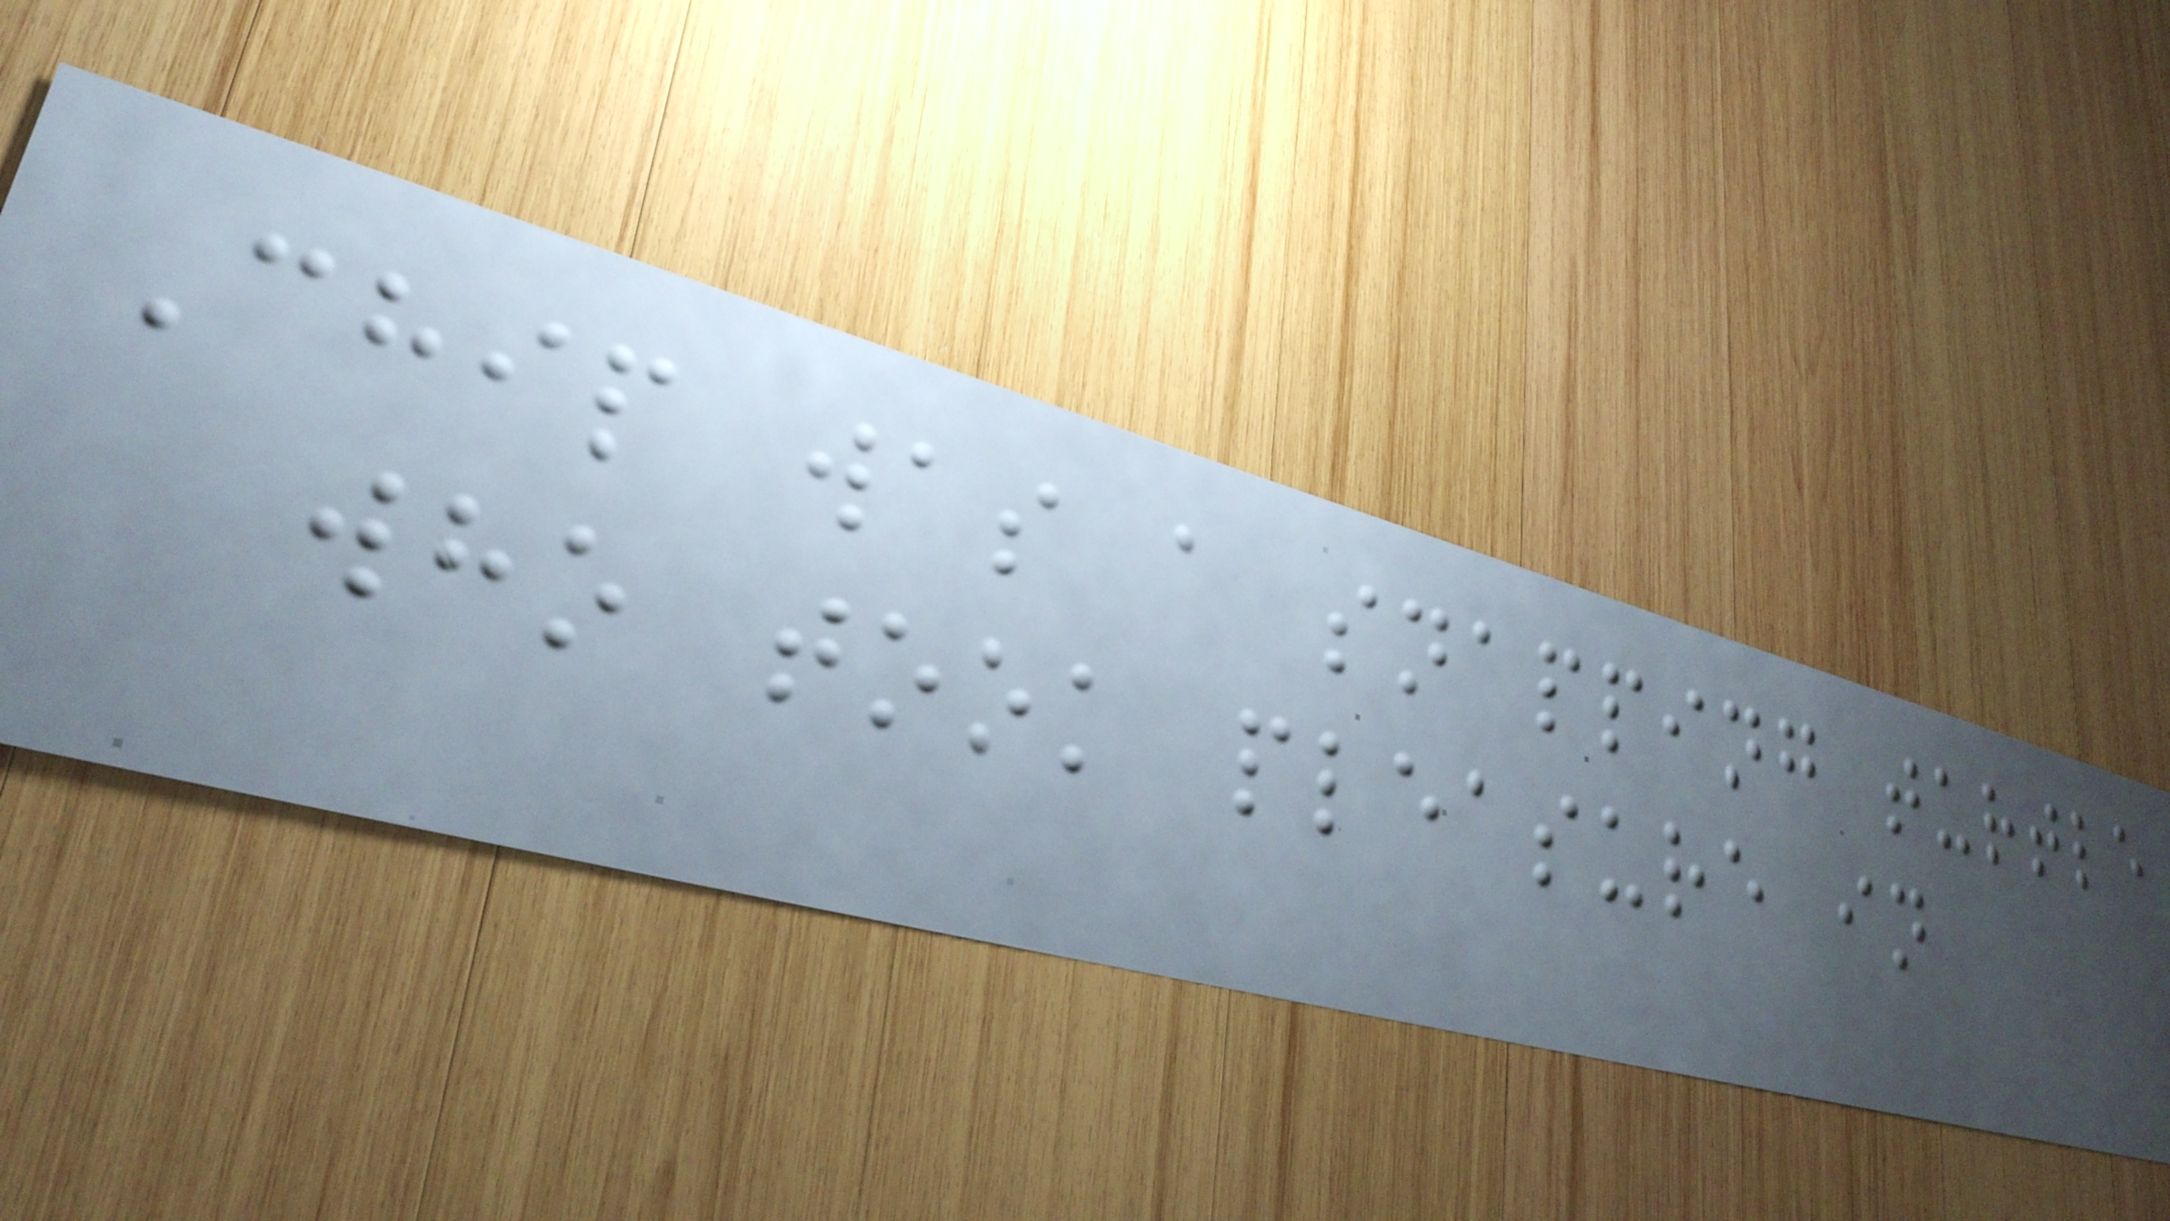Chip was a snapping turtle
who took pleasure in
